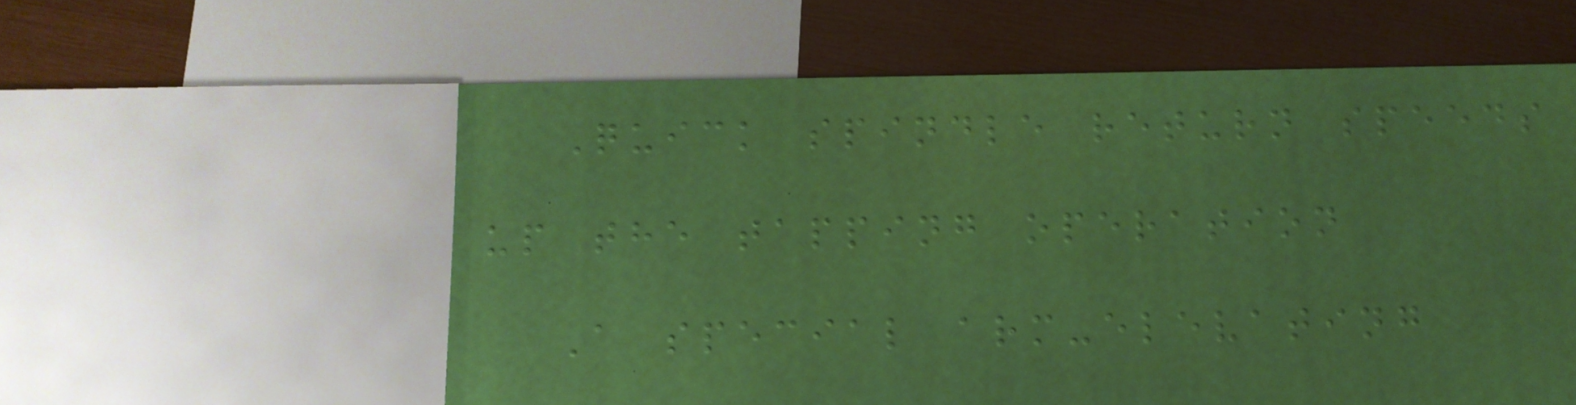Quick spindle return speeds
up the tapping operation
A special arm-elevating
